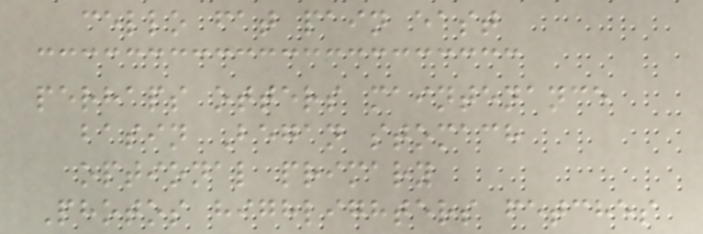cello fat pain east
perhaps otters maintenance
basin Began stomach
optional primary
Photos highlighters fetches
